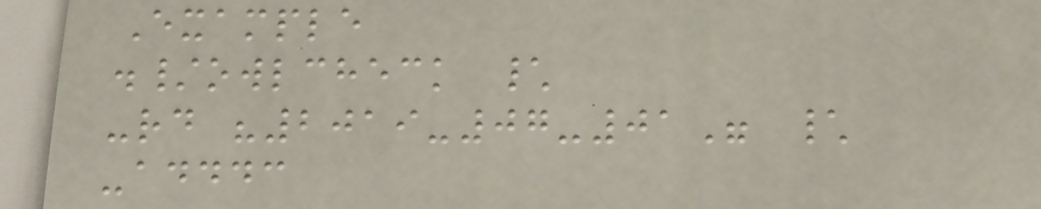Example
./owlcheck \
-rd "2019-07-01" \
-adddc
